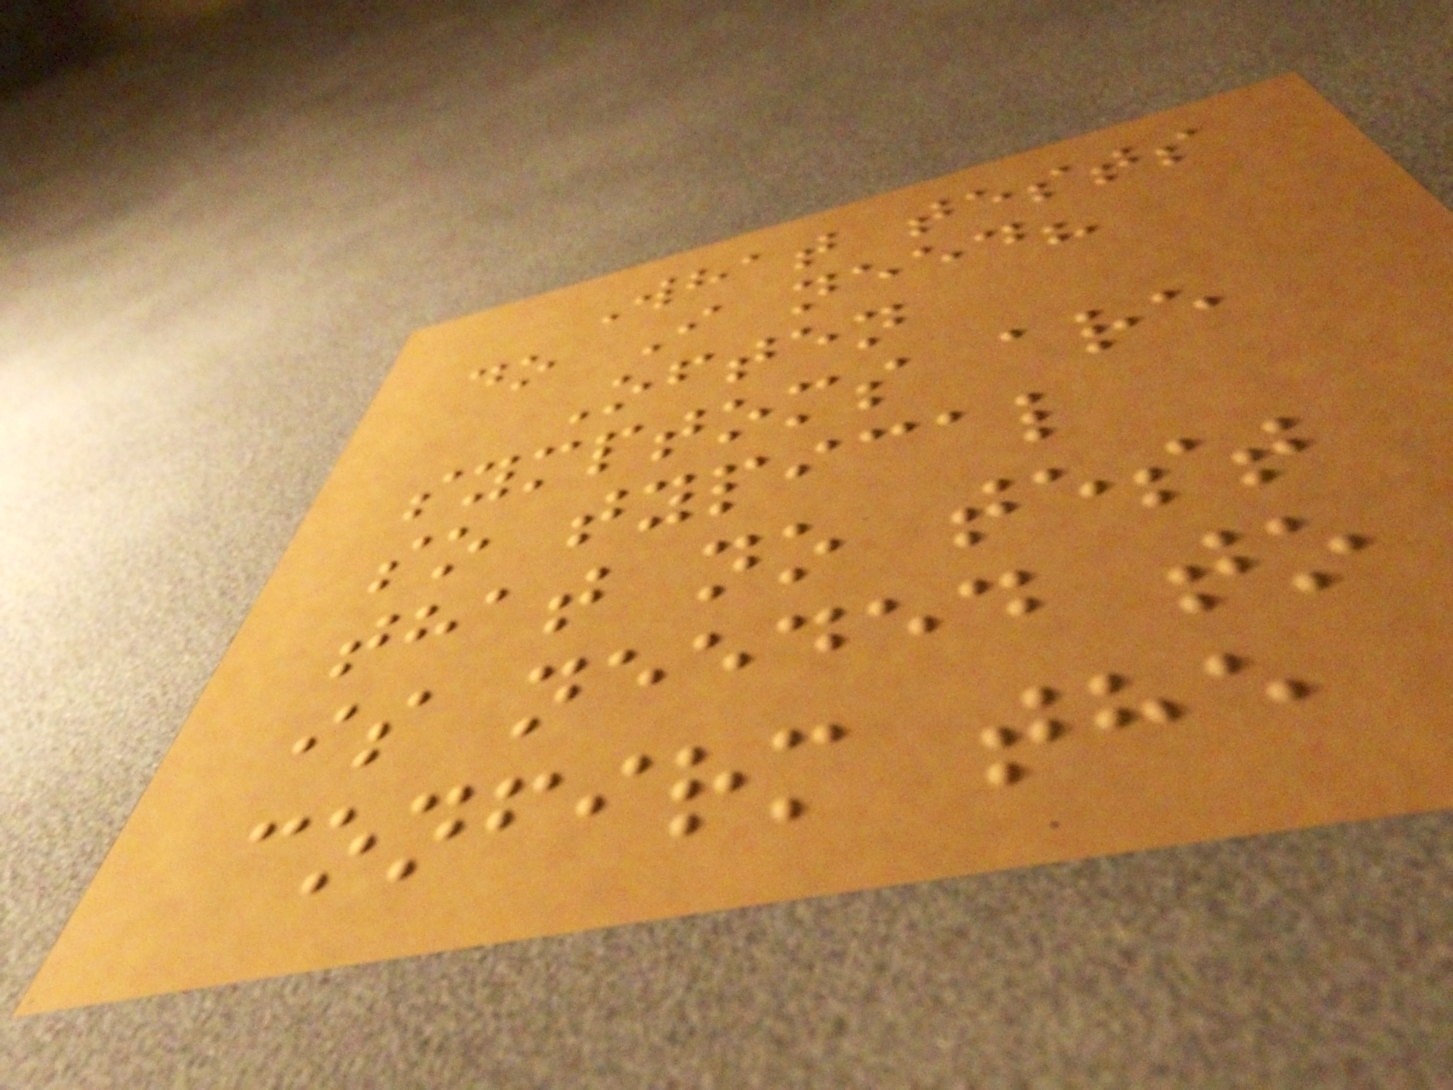What tests
do I need?
Often
symptoms are
so typical
that no test
is needed to
confirm the
